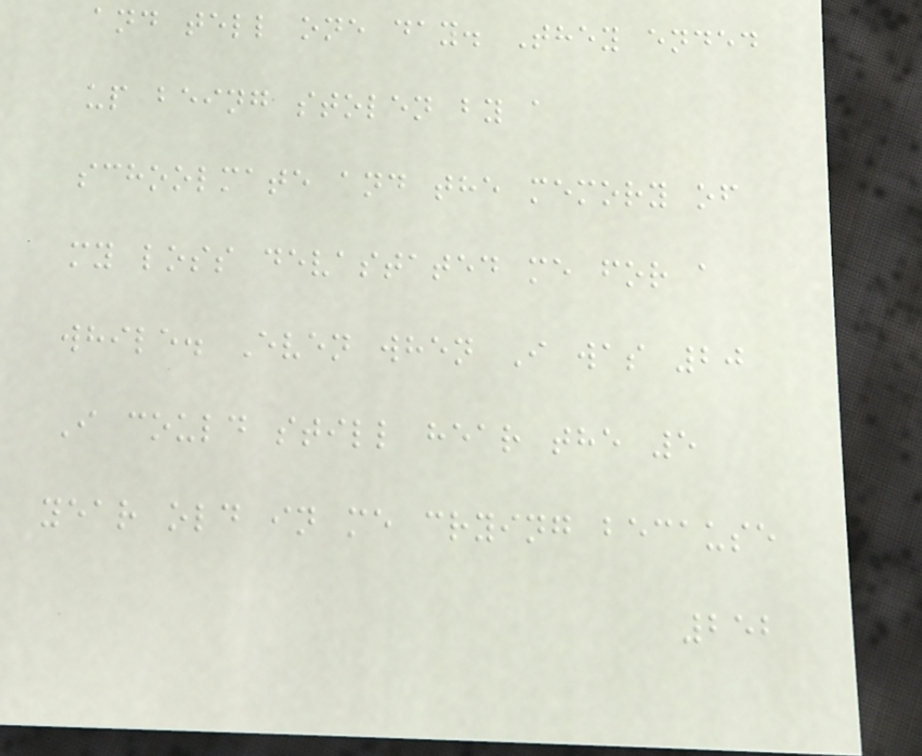and tell one day. They ended
up being stolen by a
schoolmate and the memory of
my loss devastated me for a
while. Even when I was 20
I could still hear the 5
year old in me crying because
252
